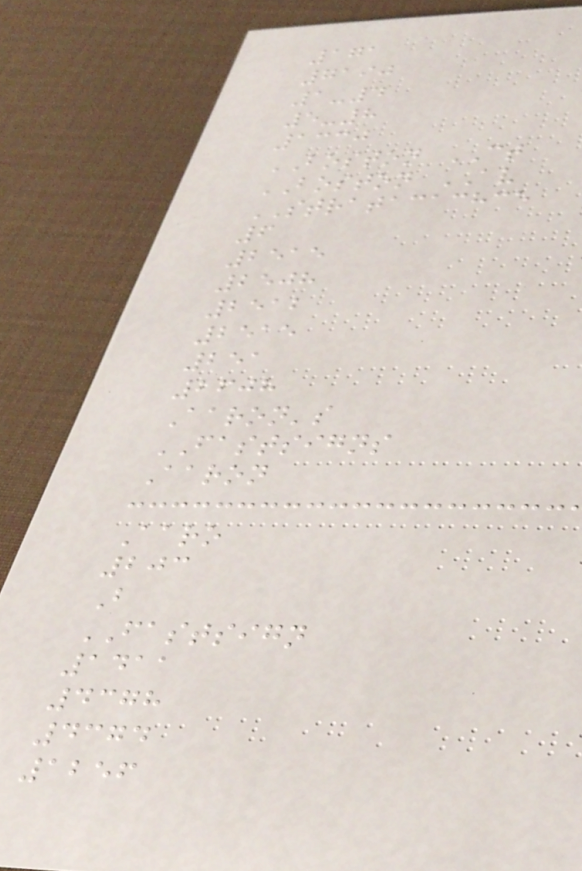171
7190
1-4
5-8
1330
BOSTON CT
BOSTON AV
STRATACACHCE
6
2515
2508
2512
2515
251
2608
Aaron's
FASTSIGNS
Aaron
Aaro
203
B
FASTSIGN
1411
4378
4374
1256
